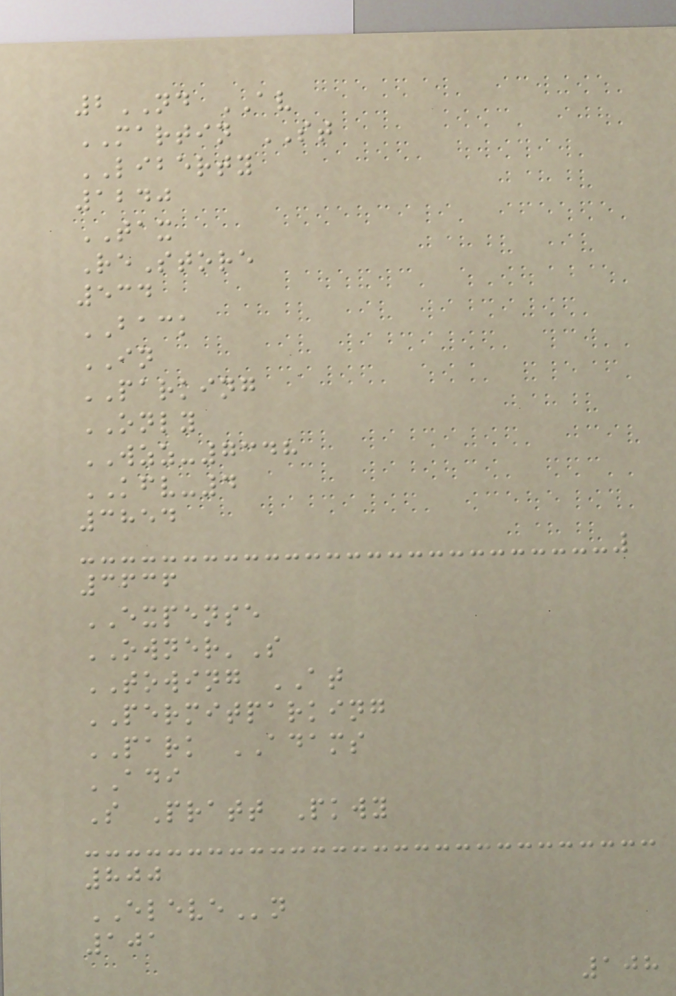2ND AV
MARTIN ST
LIBERTY
1240
TAX
ReStore
534
BACK
IN
PARKING
ONLY
WZZ-7348
KFV-4
3854
3636
EXPENSE
OWNER'S
TOWING AT
PERMITPARKING
PARK ADAMS
ADI
S Pratt Pkwy
800
ELEVEn
101
108
